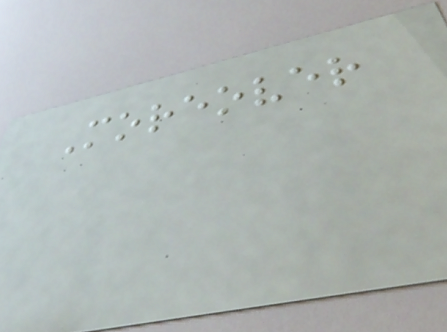Moreover
